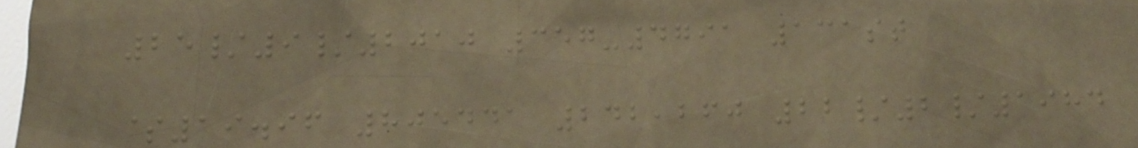25/9/2010 357-4791 131st
$19.96 805441 242,260 22/2/1984
